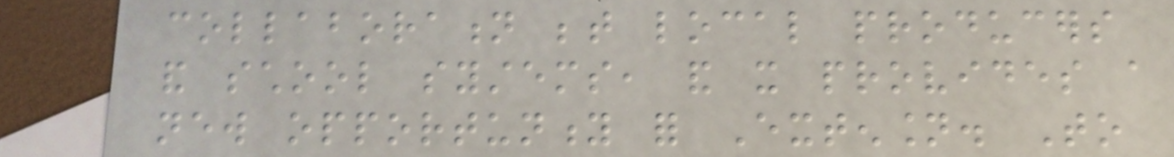collaboration between local producers
and school systems, and it provides a
new opportunity for Extension. To
